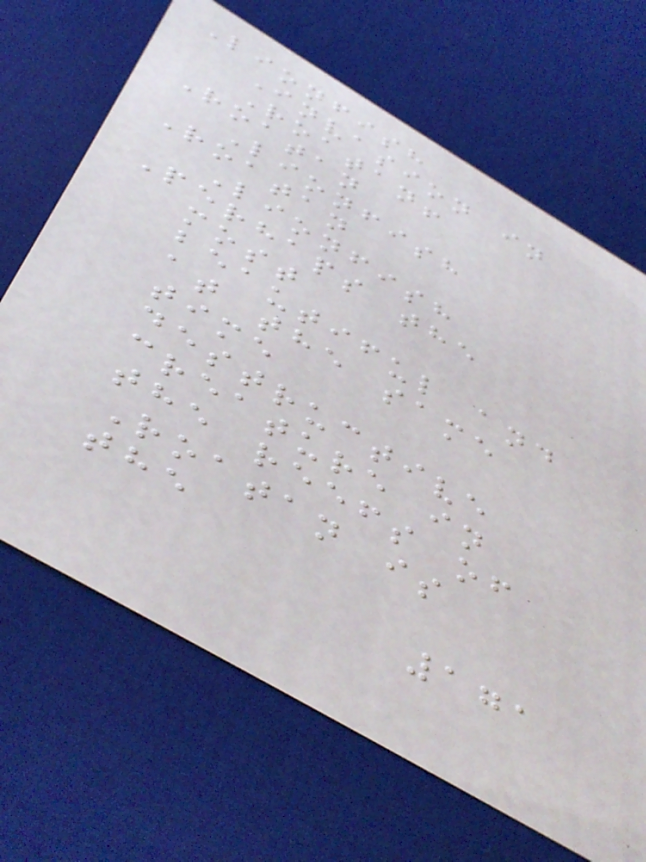Lionfish
Invasion in
Roatan!
Roatan
Lionfish
Roatan
Lionfish
Perhaps the
most
beautiful and
at the same
time
destructive
creature in
the reefs of
Roatan is
the
171
